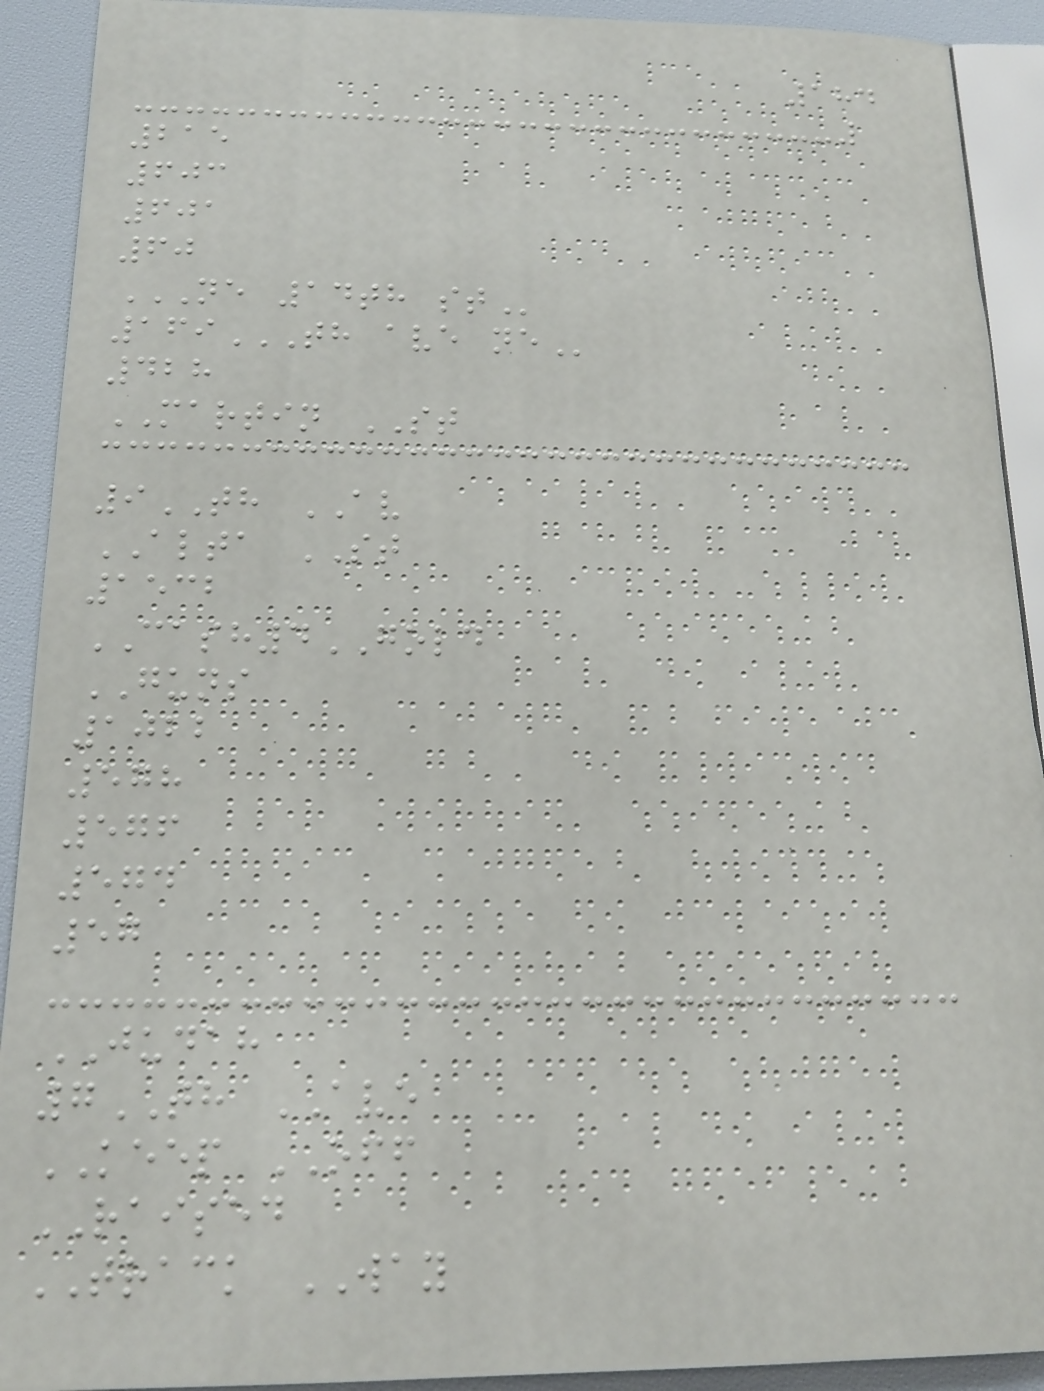184
215
603
601
60
NE 14TH ST
169TH AVE NE
428
MARTIN ST
9TH AV
ALTA ST
1532
CASH4GOLD
GUNS
1022
578
576
574
57
JUDAH
7TH AVE
KEEP OFF
RAISED
TRACK WAY
